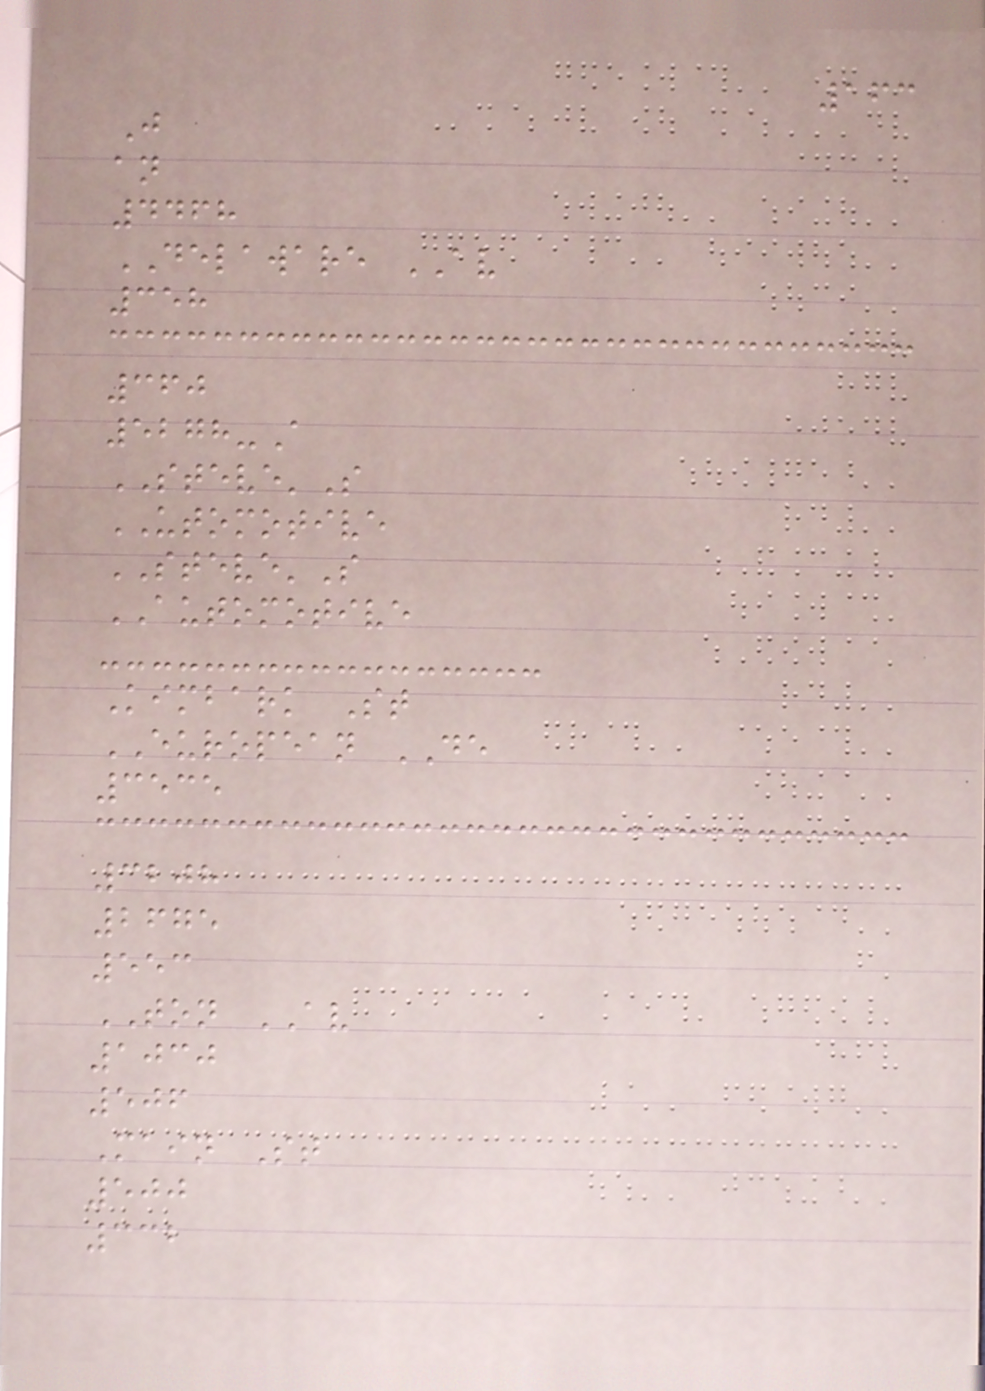163
J
an
4468
DELAWARE AV
358
360
5278-A
STEVE'S
UTOMOTIVE
STEVE'S
AUTOMOTIVE
Kimbark St
EUROPEAN DE
3535
3208
2675
553
TON AV
1030
506
Main St
500
332
